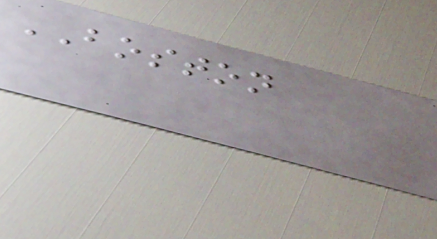BOSTON
